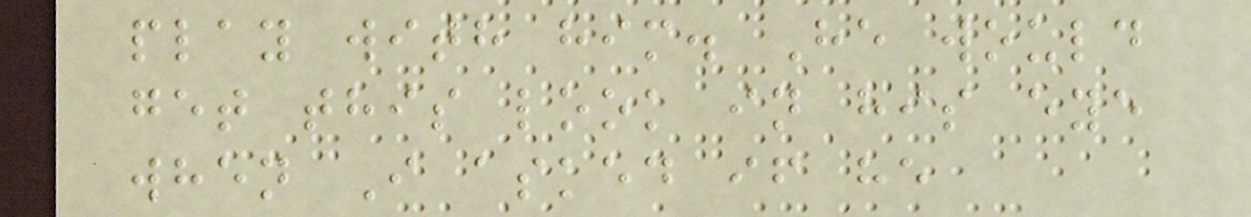play with him. He would
get this look in his eye
when I asked if he
